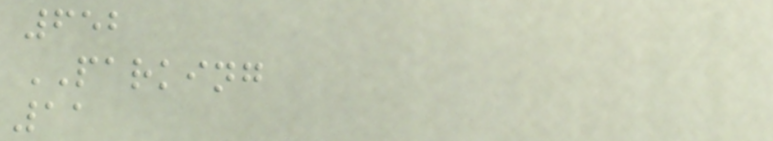652
PARKING
11
